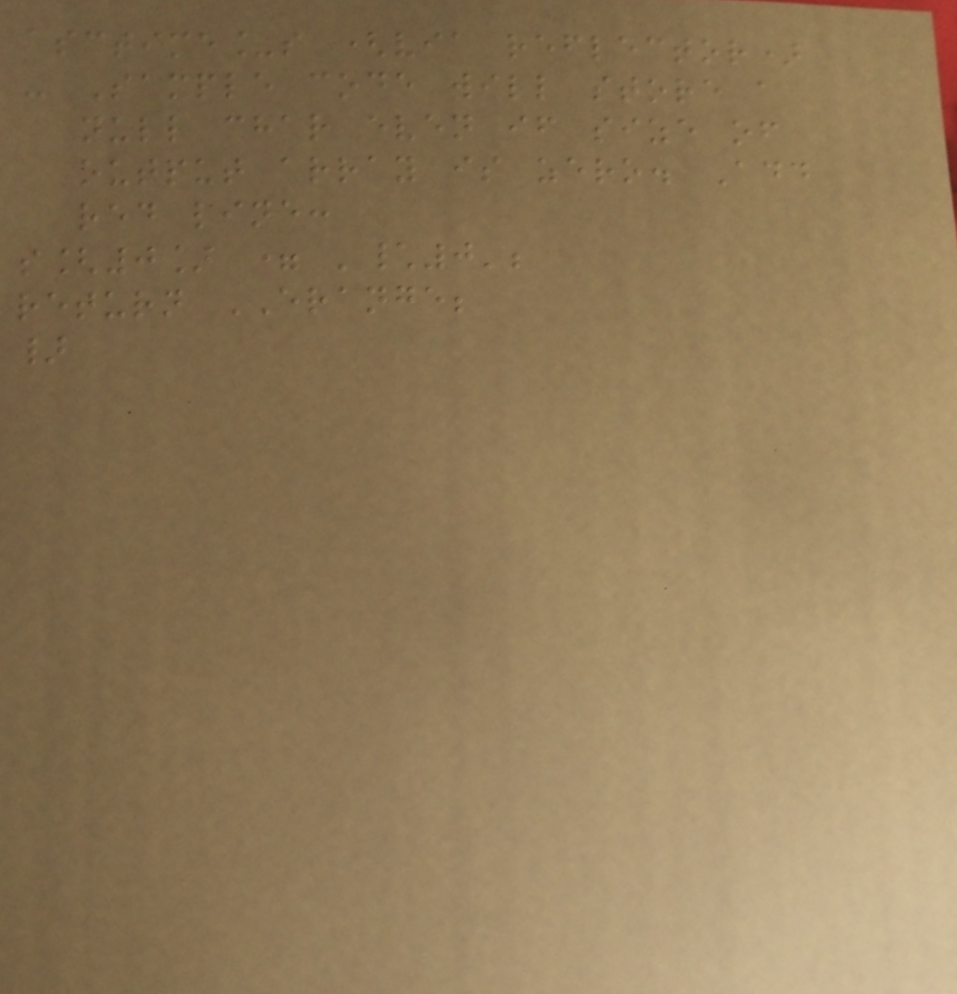asctime_s (via reflector)
- Sample code will store a
null char even if size of
output array is zero. Add
red line:
s[0] = '\0';
return ERANGE;
}
